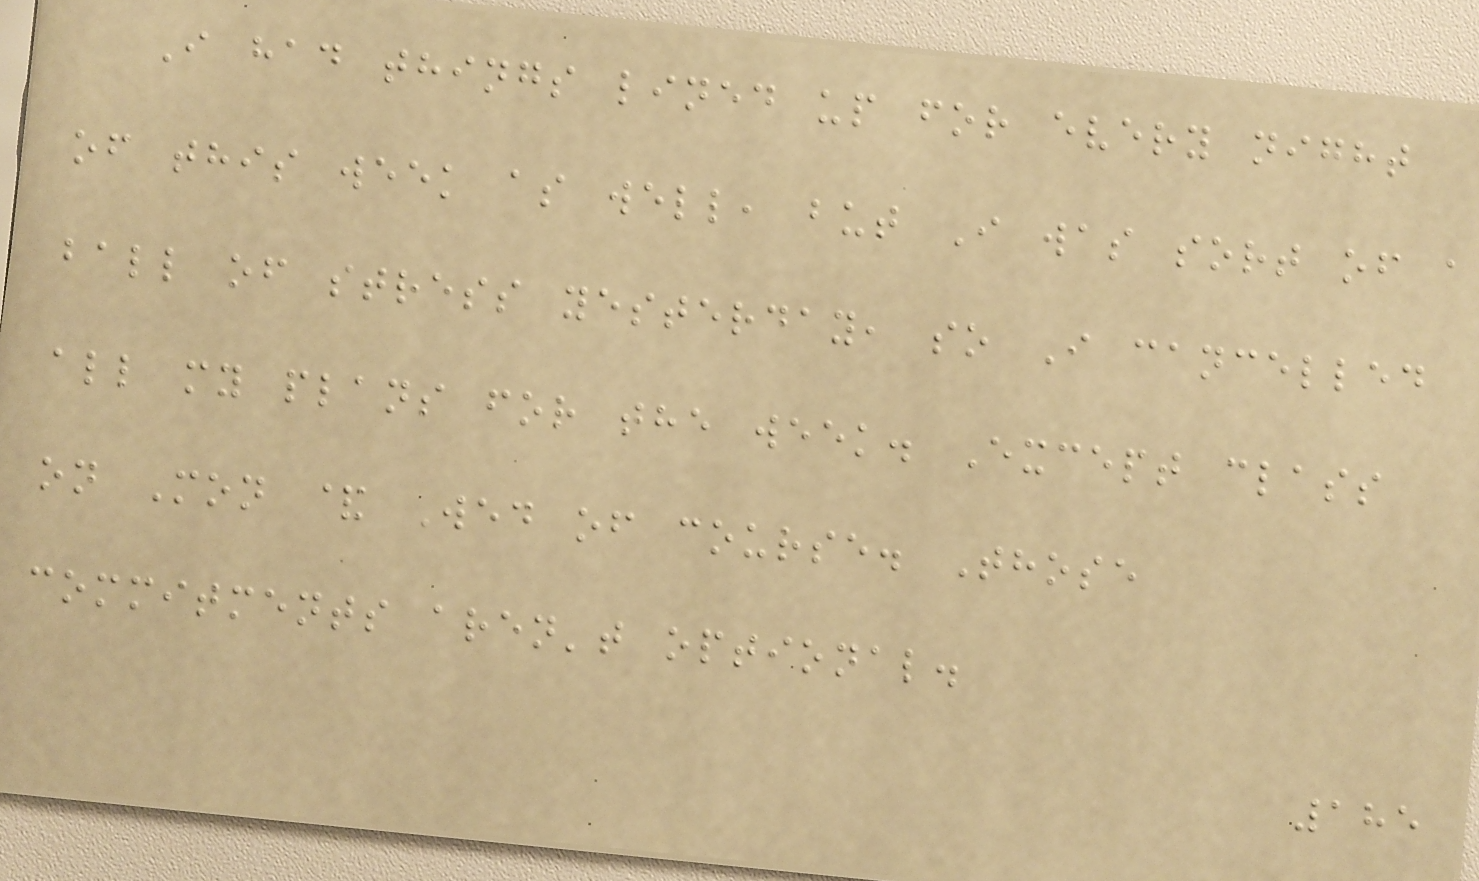I had things lined up for every night
of this week as well, but I was sort of a
ball of stress yesterday, so I cancelled
all my plans for the week. Except class
on Mon & Wed of course. Those
commitments aren't optional.
185
